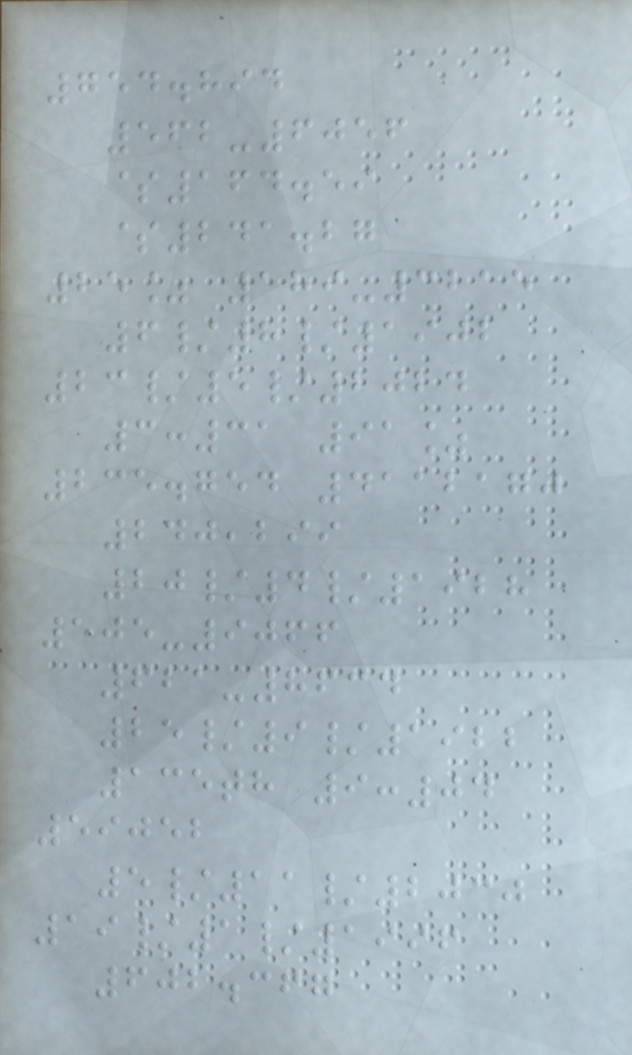754.894
562-6056
$164.59
$241.27
25% 189-3215
6/8/1902
23/5/2024
3:31 91%
235.754 4112170
240,299
20/4/1928
505-9066
621-8634
25/9/1922
135th 9:04
59052
5/11/2030
19/1/1996
602.367
